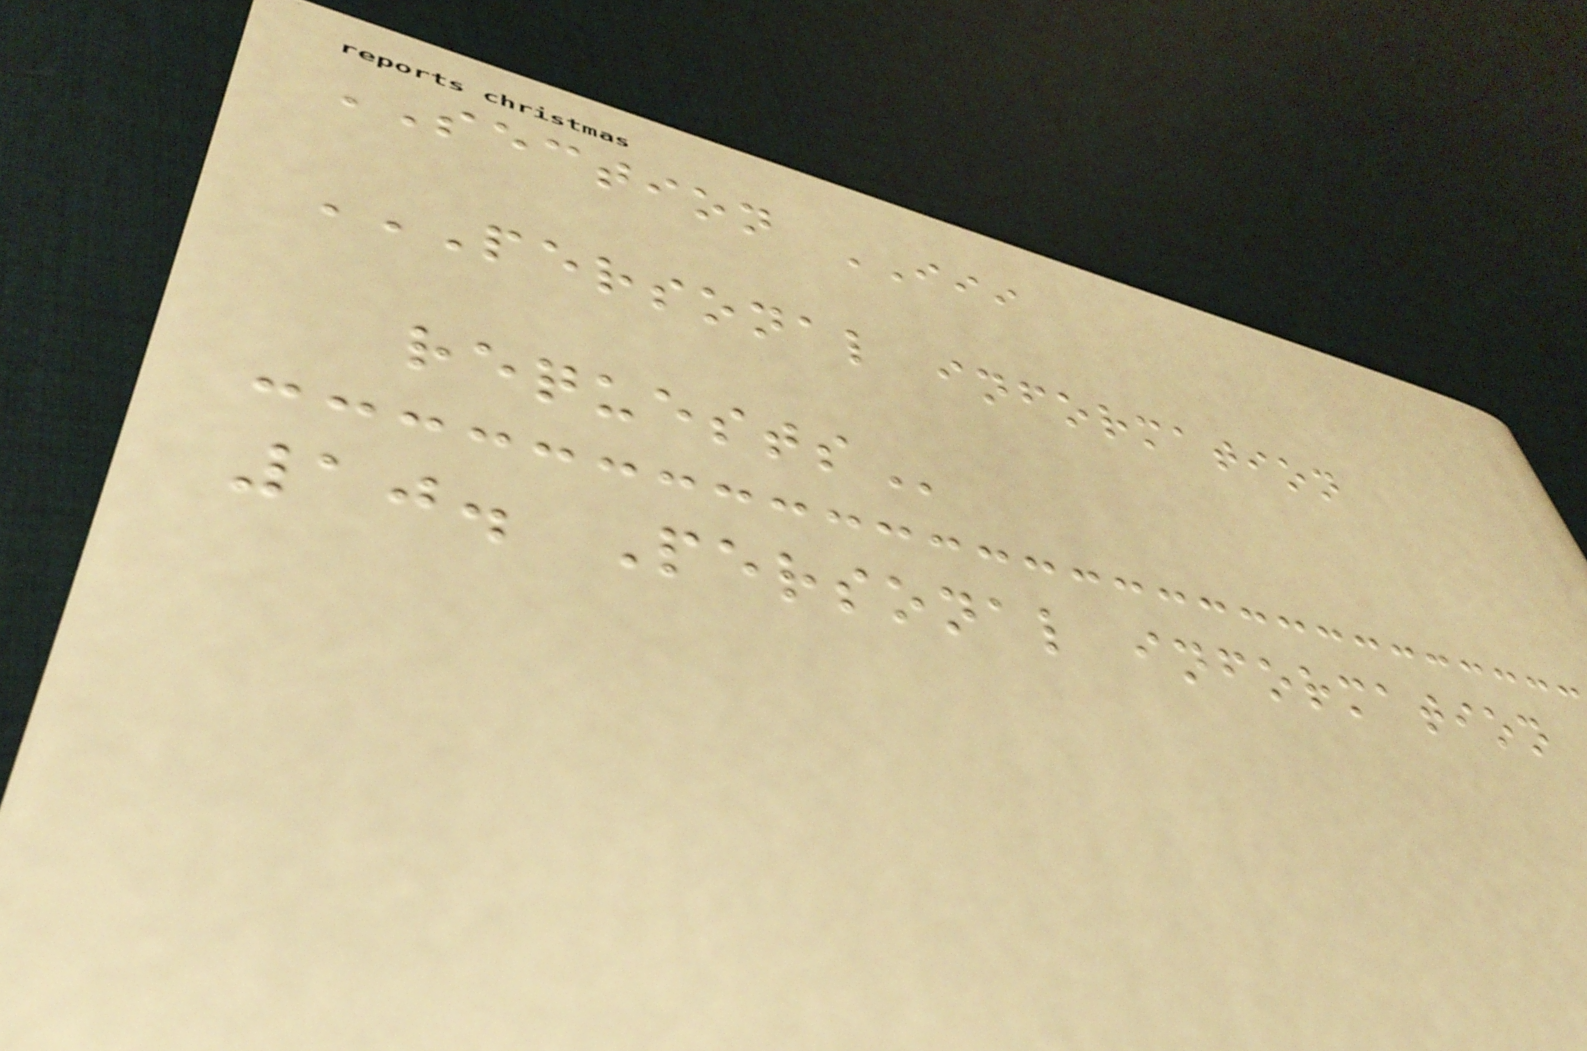SECTION III
PERSONAL INFORMATION
REQUESTS
10. Personal information
